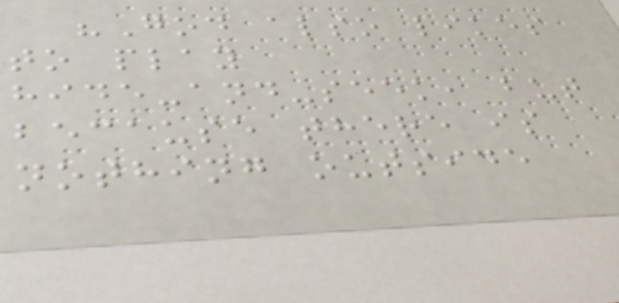"God also likes
to play
hide-and-seek, but
because there is
nothing outside
